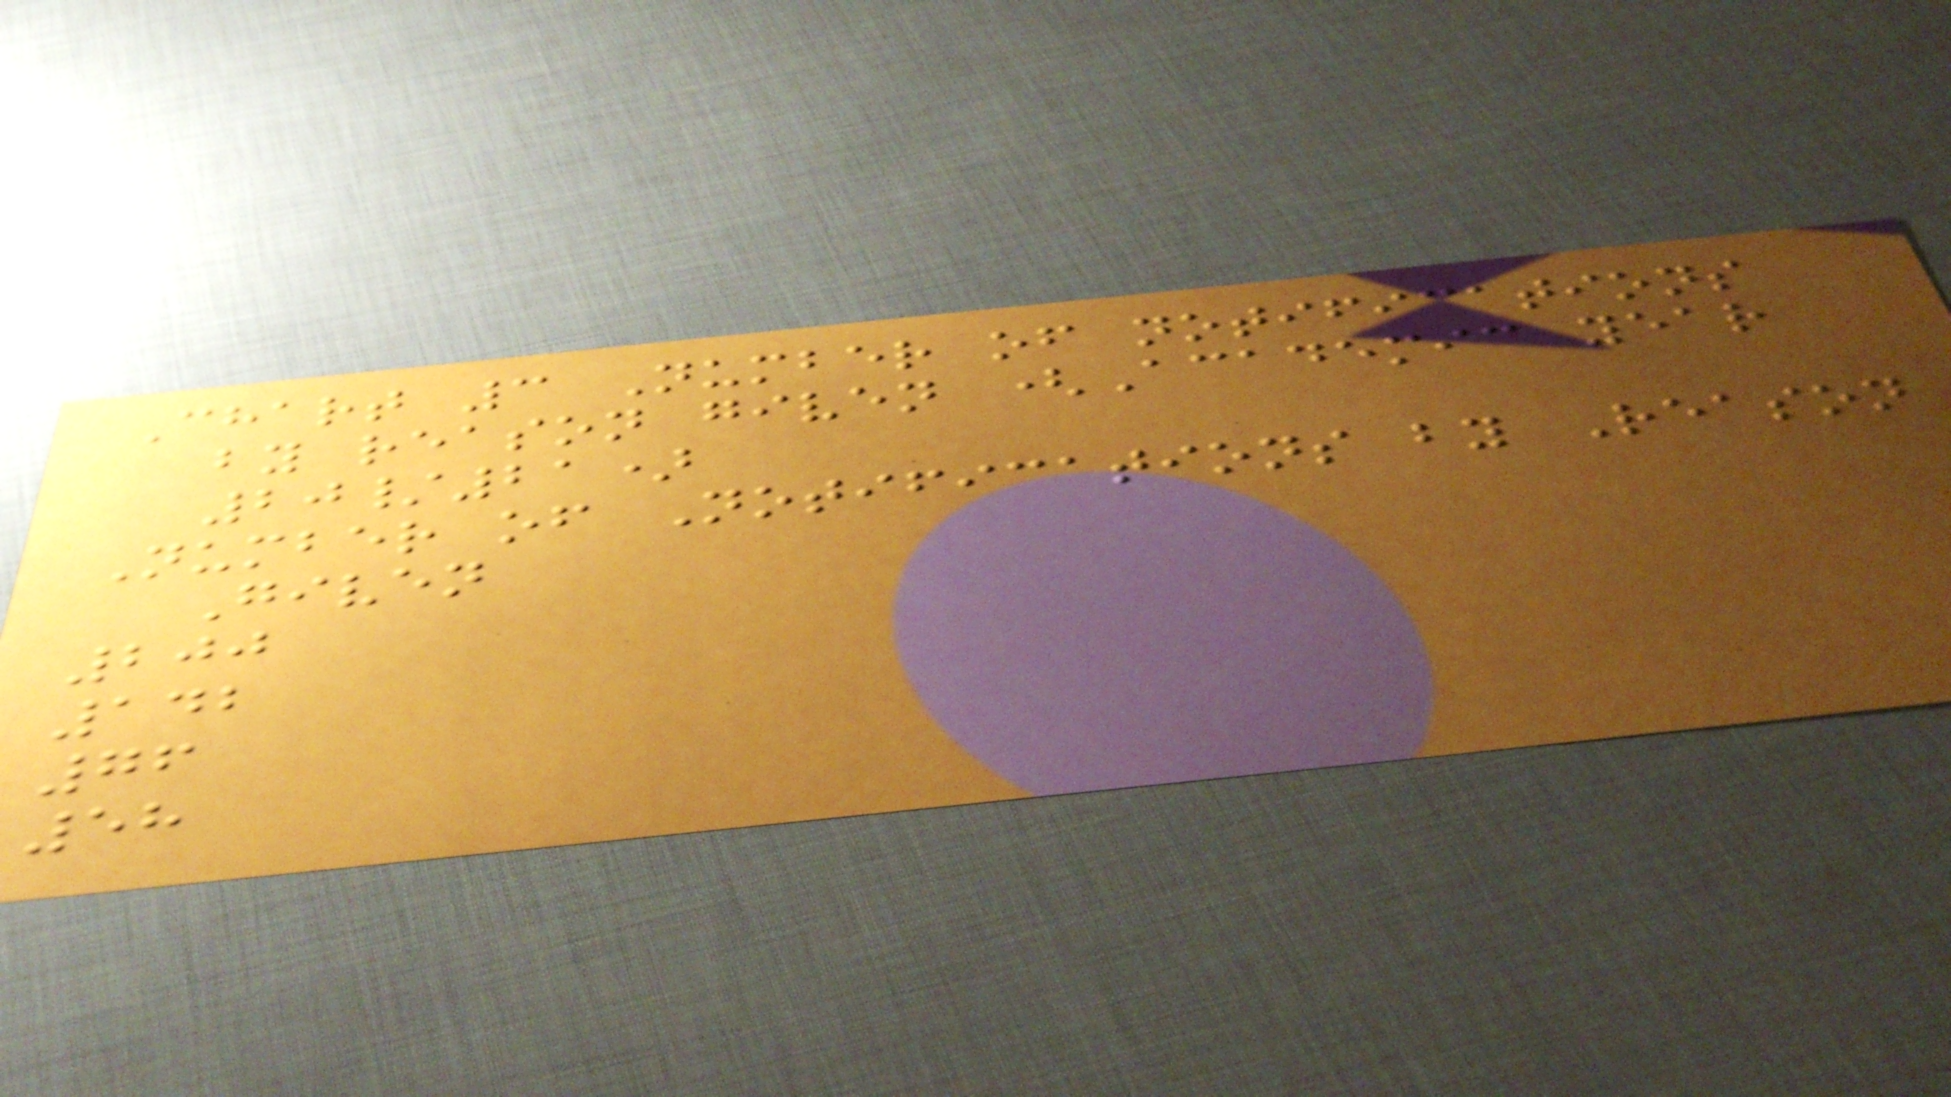Chart 3 Number of notifications
by reason given (Academic year
20/21)
Number of Notifications by Reason
Given
200
142
76
58
